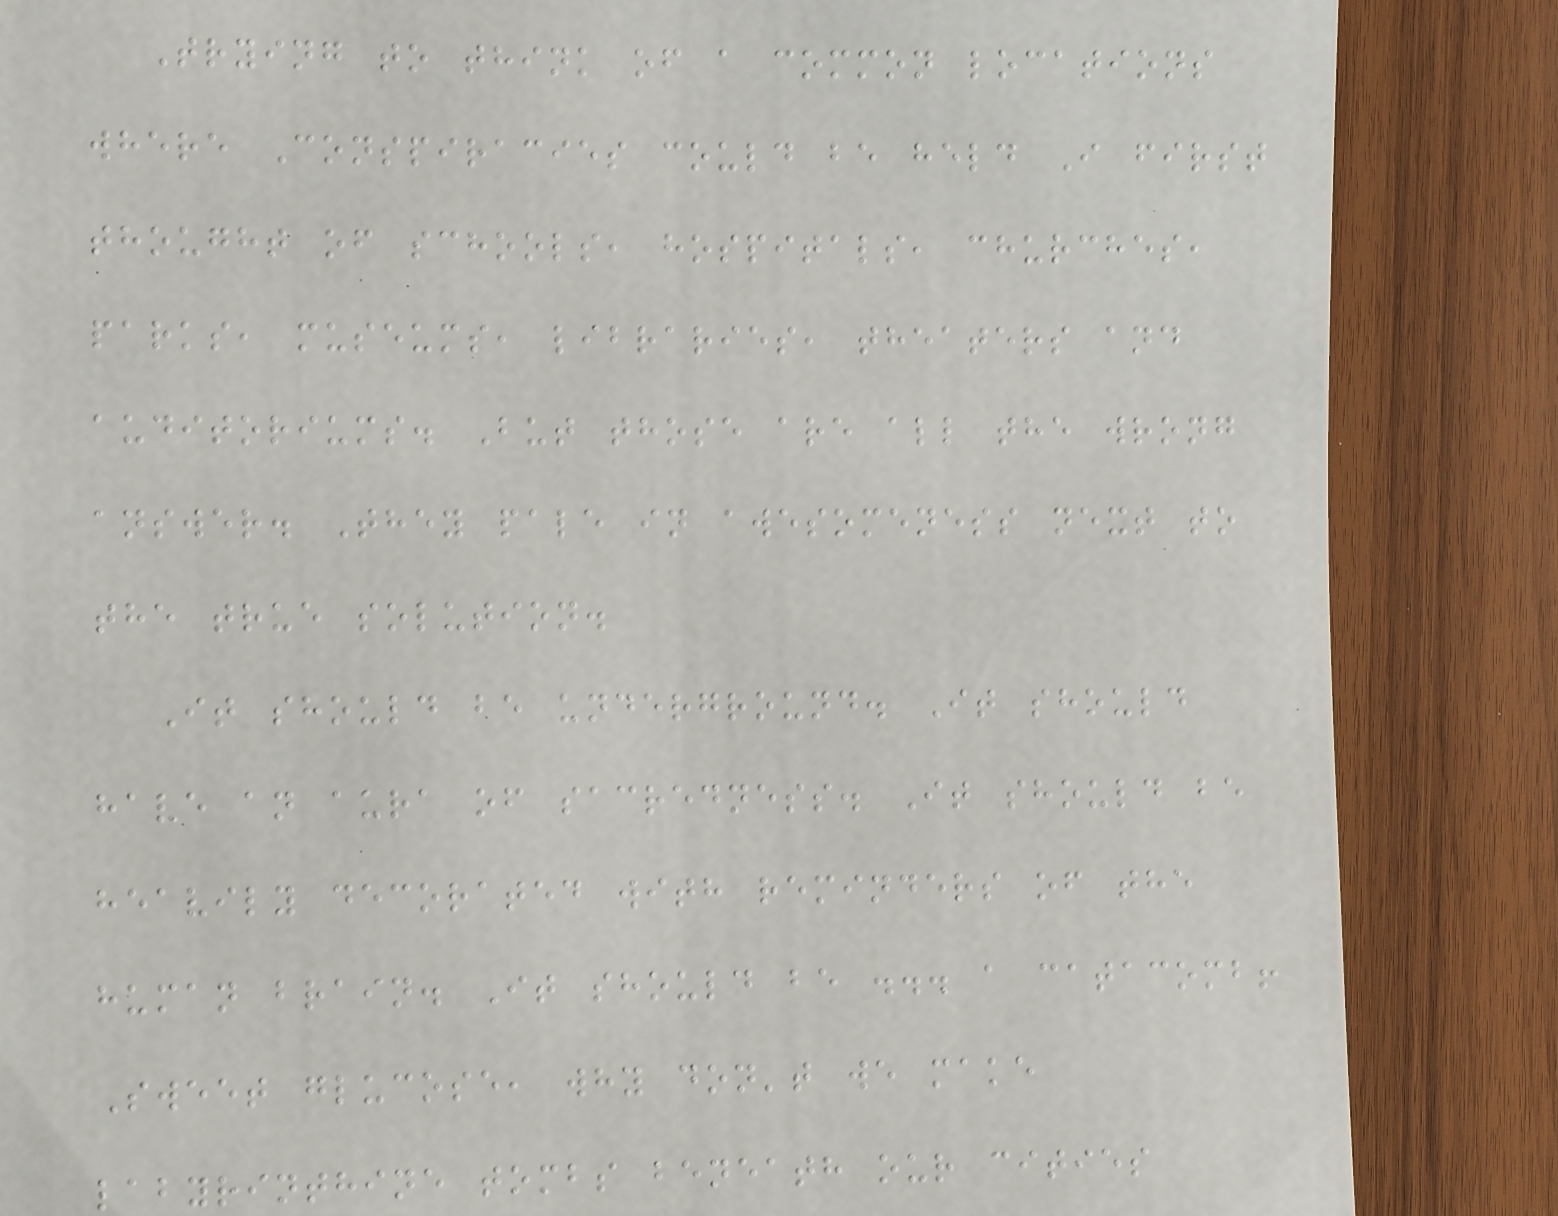Trying to think of a common locations
where Conspiracies could be held I first
thought of schools, hospitals, churches,
parks, museums, libraries, theaters and
auditoriums. But those are all the wrong
answer. They pale in awesomeness next to
the true solution.
It should be underground. It should
have an aura of sacredness. It should be
heavily decorated with reminders of the
human brain. It should be ... a catacomb!
Sweet glucose, why don't we make
labyrinthine tombs beneath our cities
